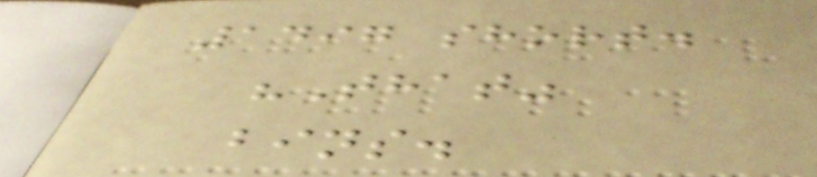1497 short.
"That"
bins.
